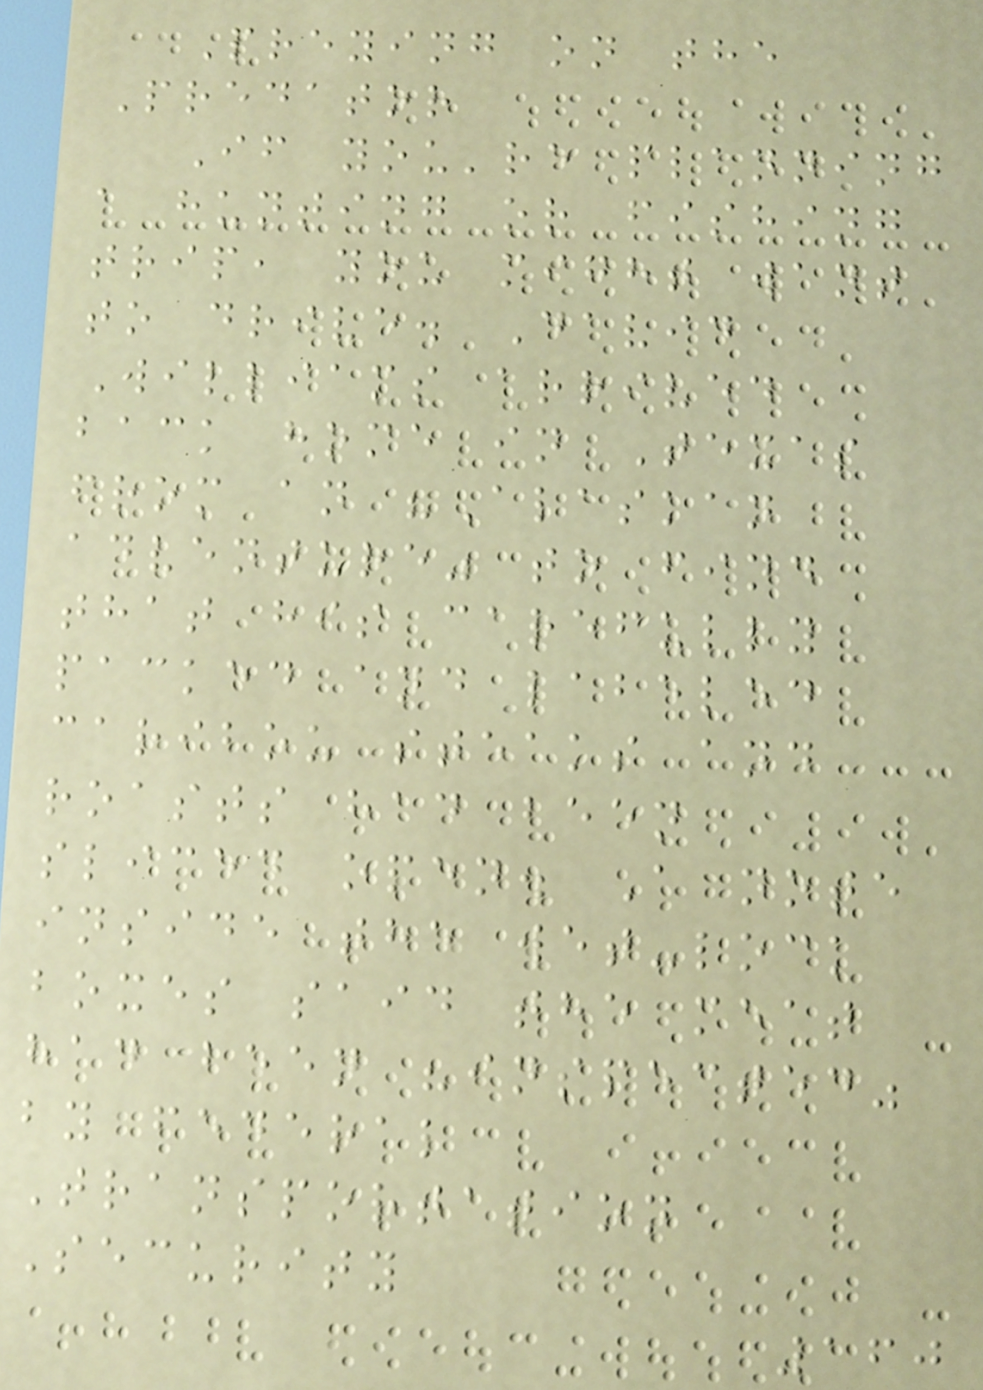Preying on the
Predator
If you're planning
a hunting or fishing
trip, you might want
to drive. David
Williams arrived
back home in Texas
from an "Alaskan
adventure" to find
that his carefully
packed and labeled
caribou steaks and
roasts had been
sliced open. A note
inside the wet-lock
boxes said the meat
had been "inspected"
by federal
Transportation
Security
160
